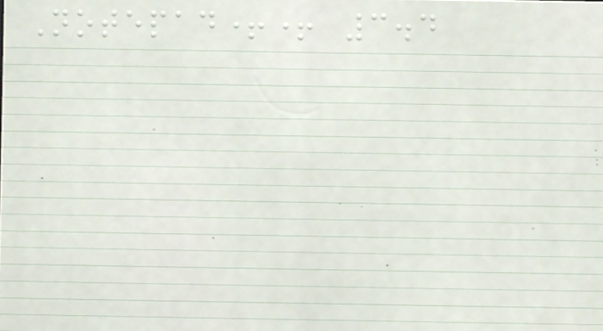Notepad++ 3.4
